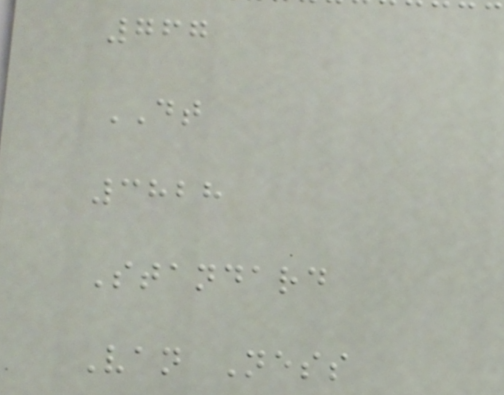767
DT
3828
Standard
Van Ness
